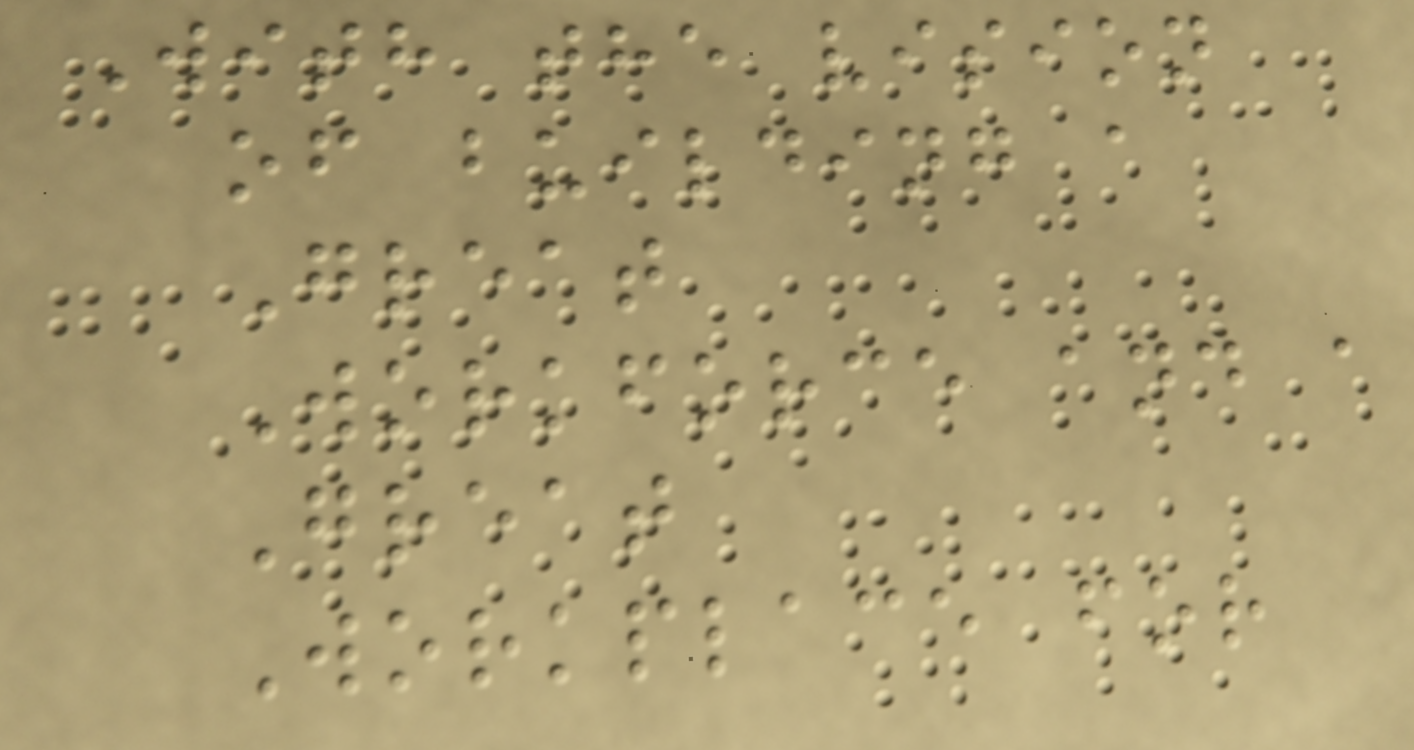With the vision
of building a
Great
Workforce and a
Great
Workplace for
